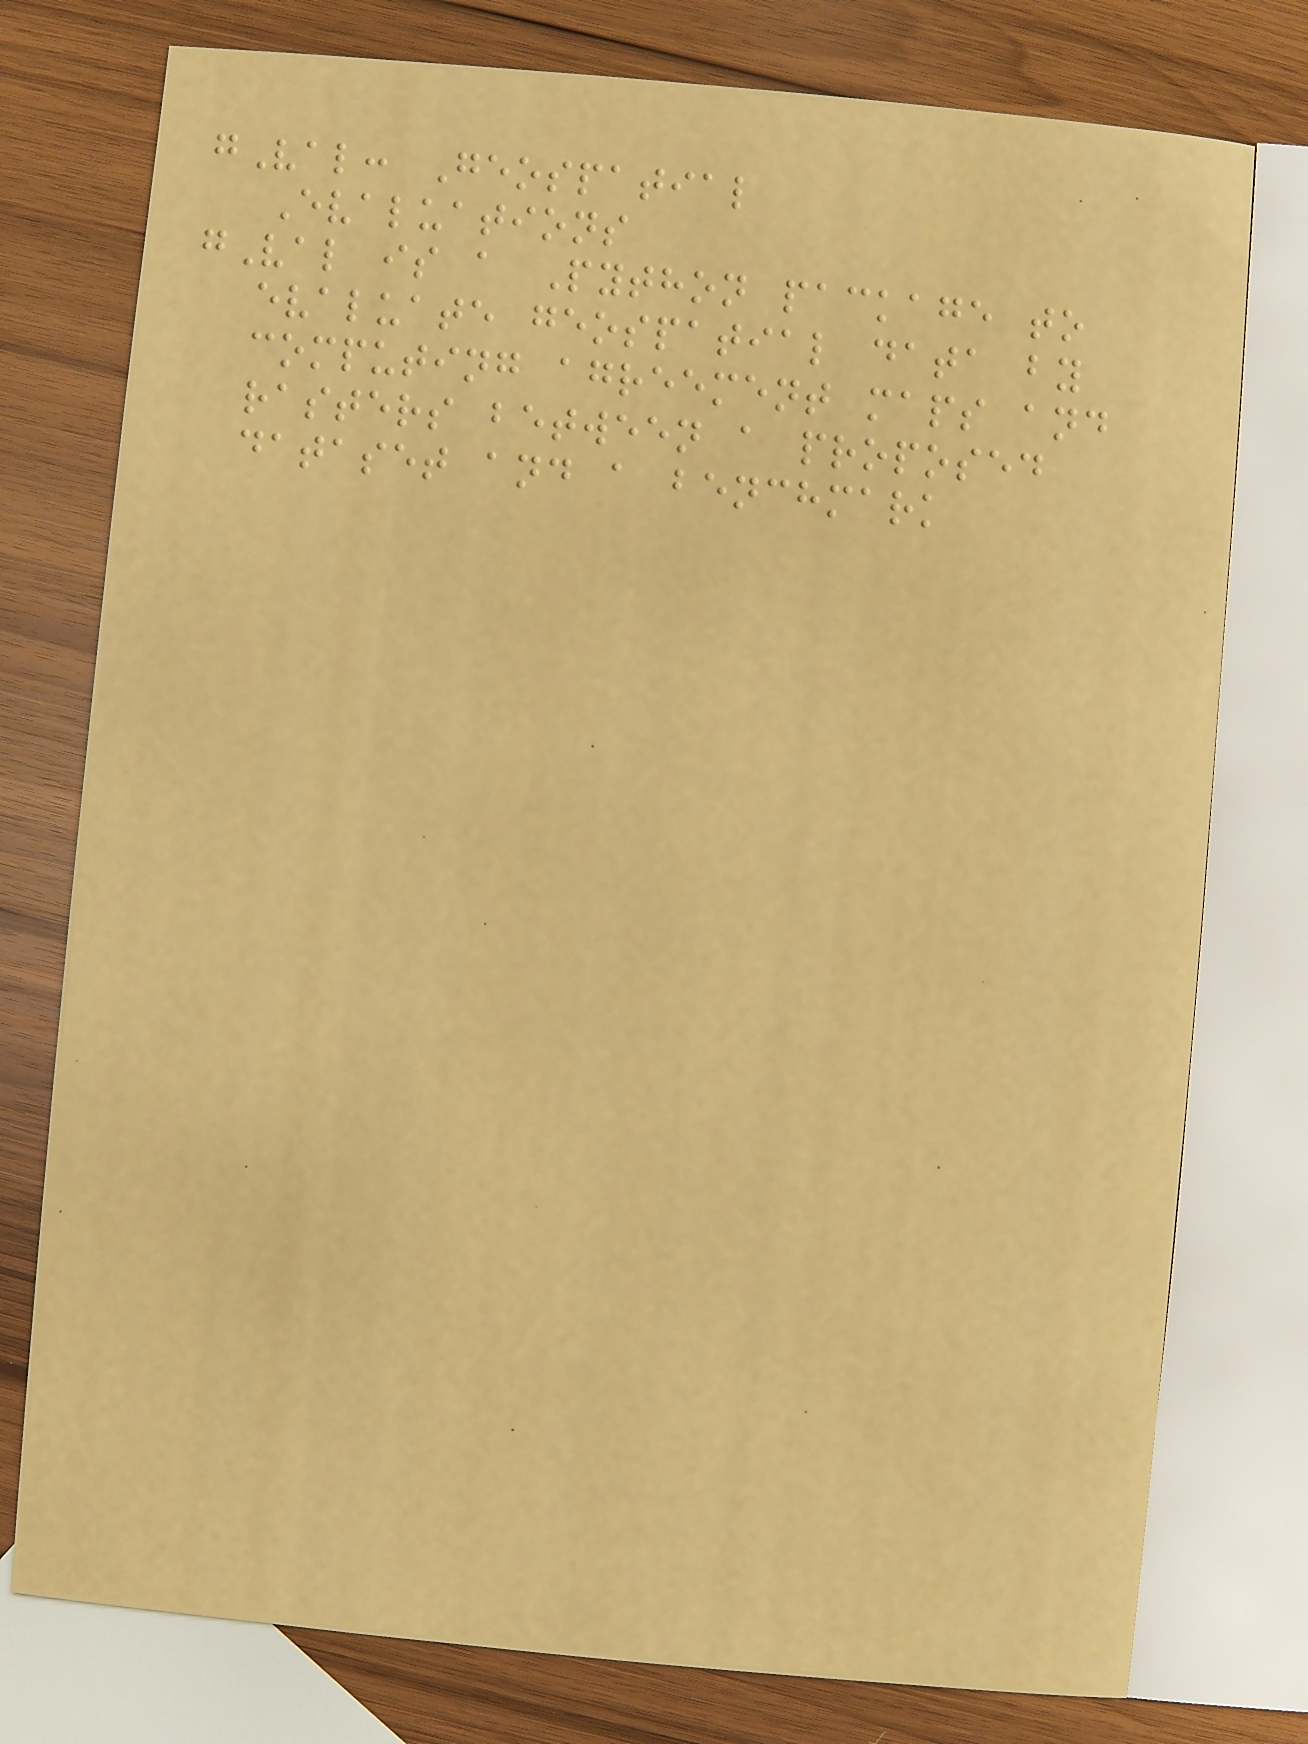gVal: Geospatial
Evaluations
gVal is a Python package to
evaluate geospatial data by
computing agreement maps and
rasters between a proposed
dataset and a benchmark
